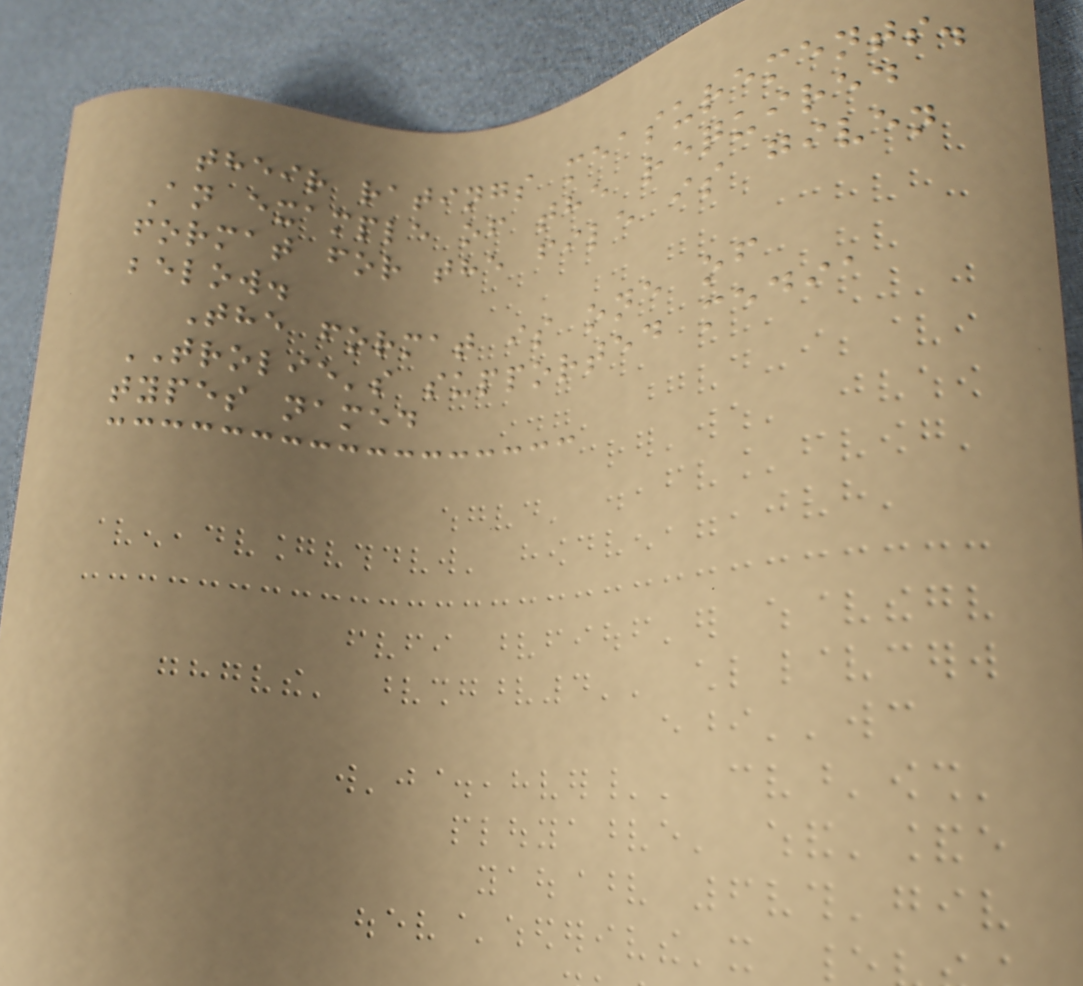their ratings measurements.
An example of the required
format for the file is given
below.
The format is one of
TROLIE's supported media
types named
